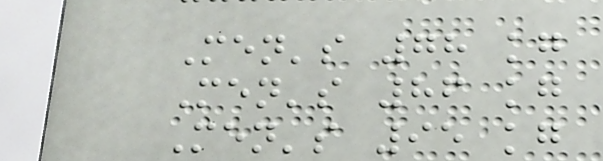Men's 78 kg
Men's 86 kg
Men's 95 kg
